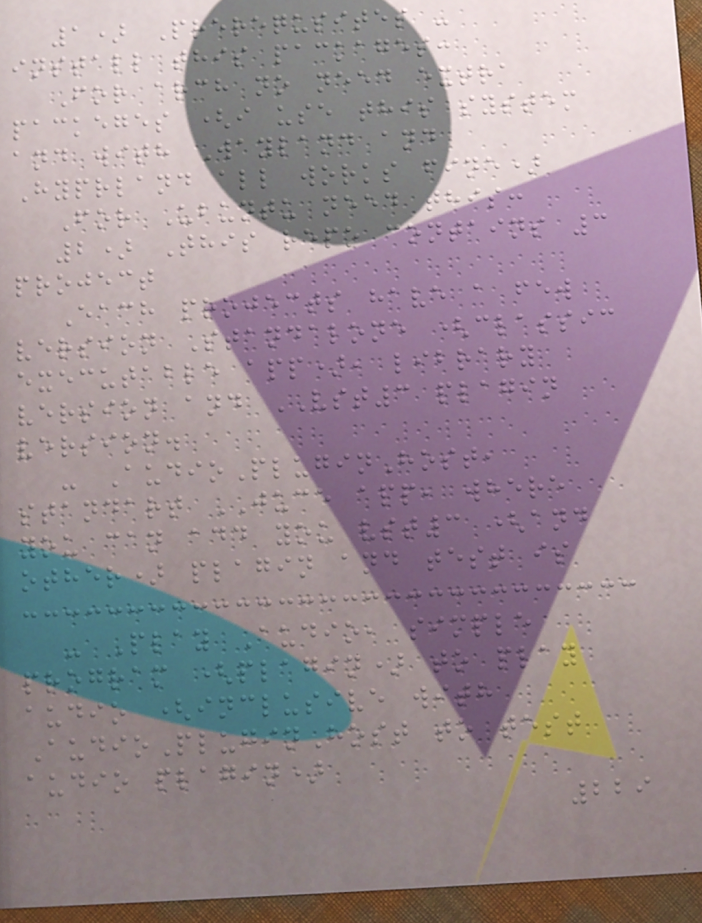1) Prerequsites -
install this packages:
For arch no need extra
packeges (i use this system
and with Wayland and
Hyprland all works fine)
For Ubuntu need this:
2) This repo contains 3
project
Each projects have a few
version Standalone (classic
executable app), library
version and VST3 plagin
version.
- AudioPluginHost,
standart JUCE app, where
you can add you vst3 (and
other) plagin and test is
- Play Audio, simple
program (plagin) to play
audio (inclusive with
AudioPluginHost to test
audio plagin)
229
